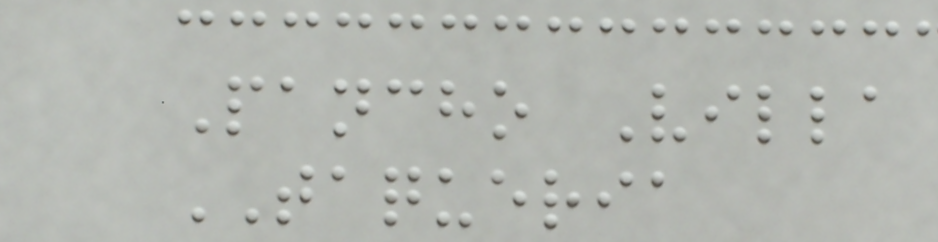Pancho Villa
TAQUERIA
